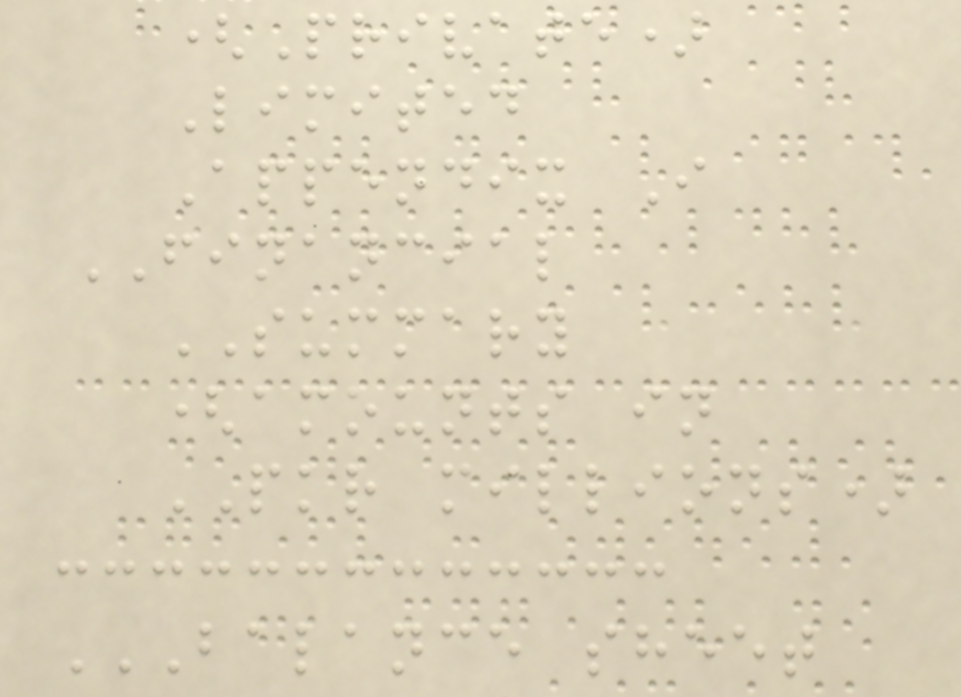(Private)
Limited
Appendix I
FINANCIAL
SUMMARY
(amounts in
PKR millions)
BALANCE SHEET
